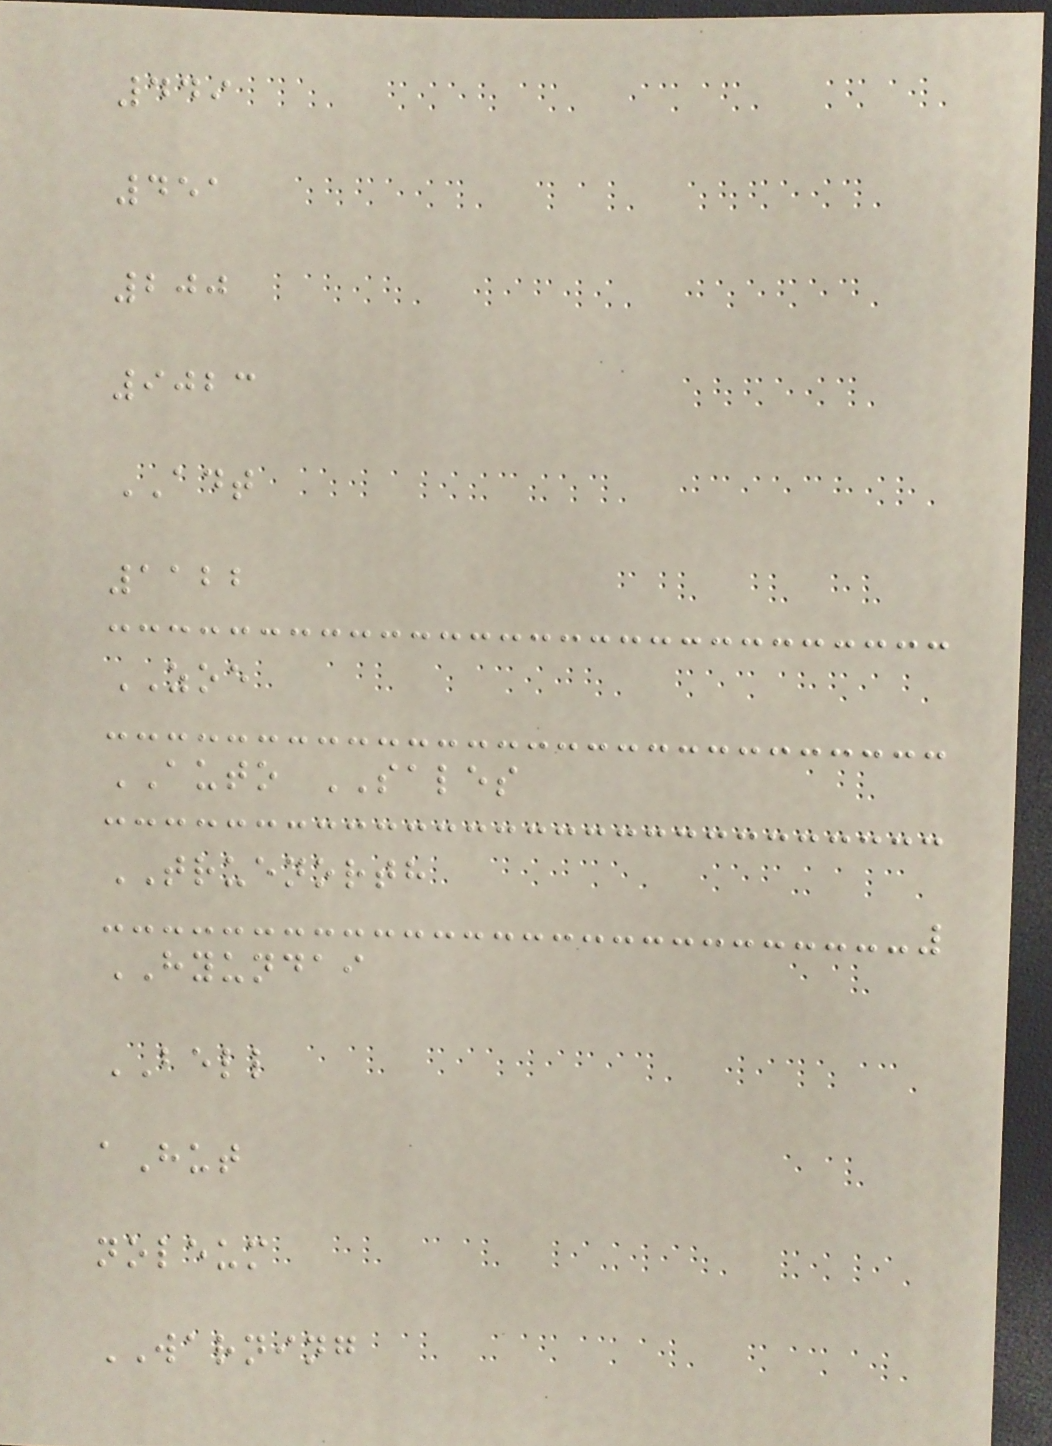449
451
200
9023
ADT
1122
ZOE
AUTO SALES
TRUENORTH
HYUNDAI
BELL
aHut
noleum
WARNING
